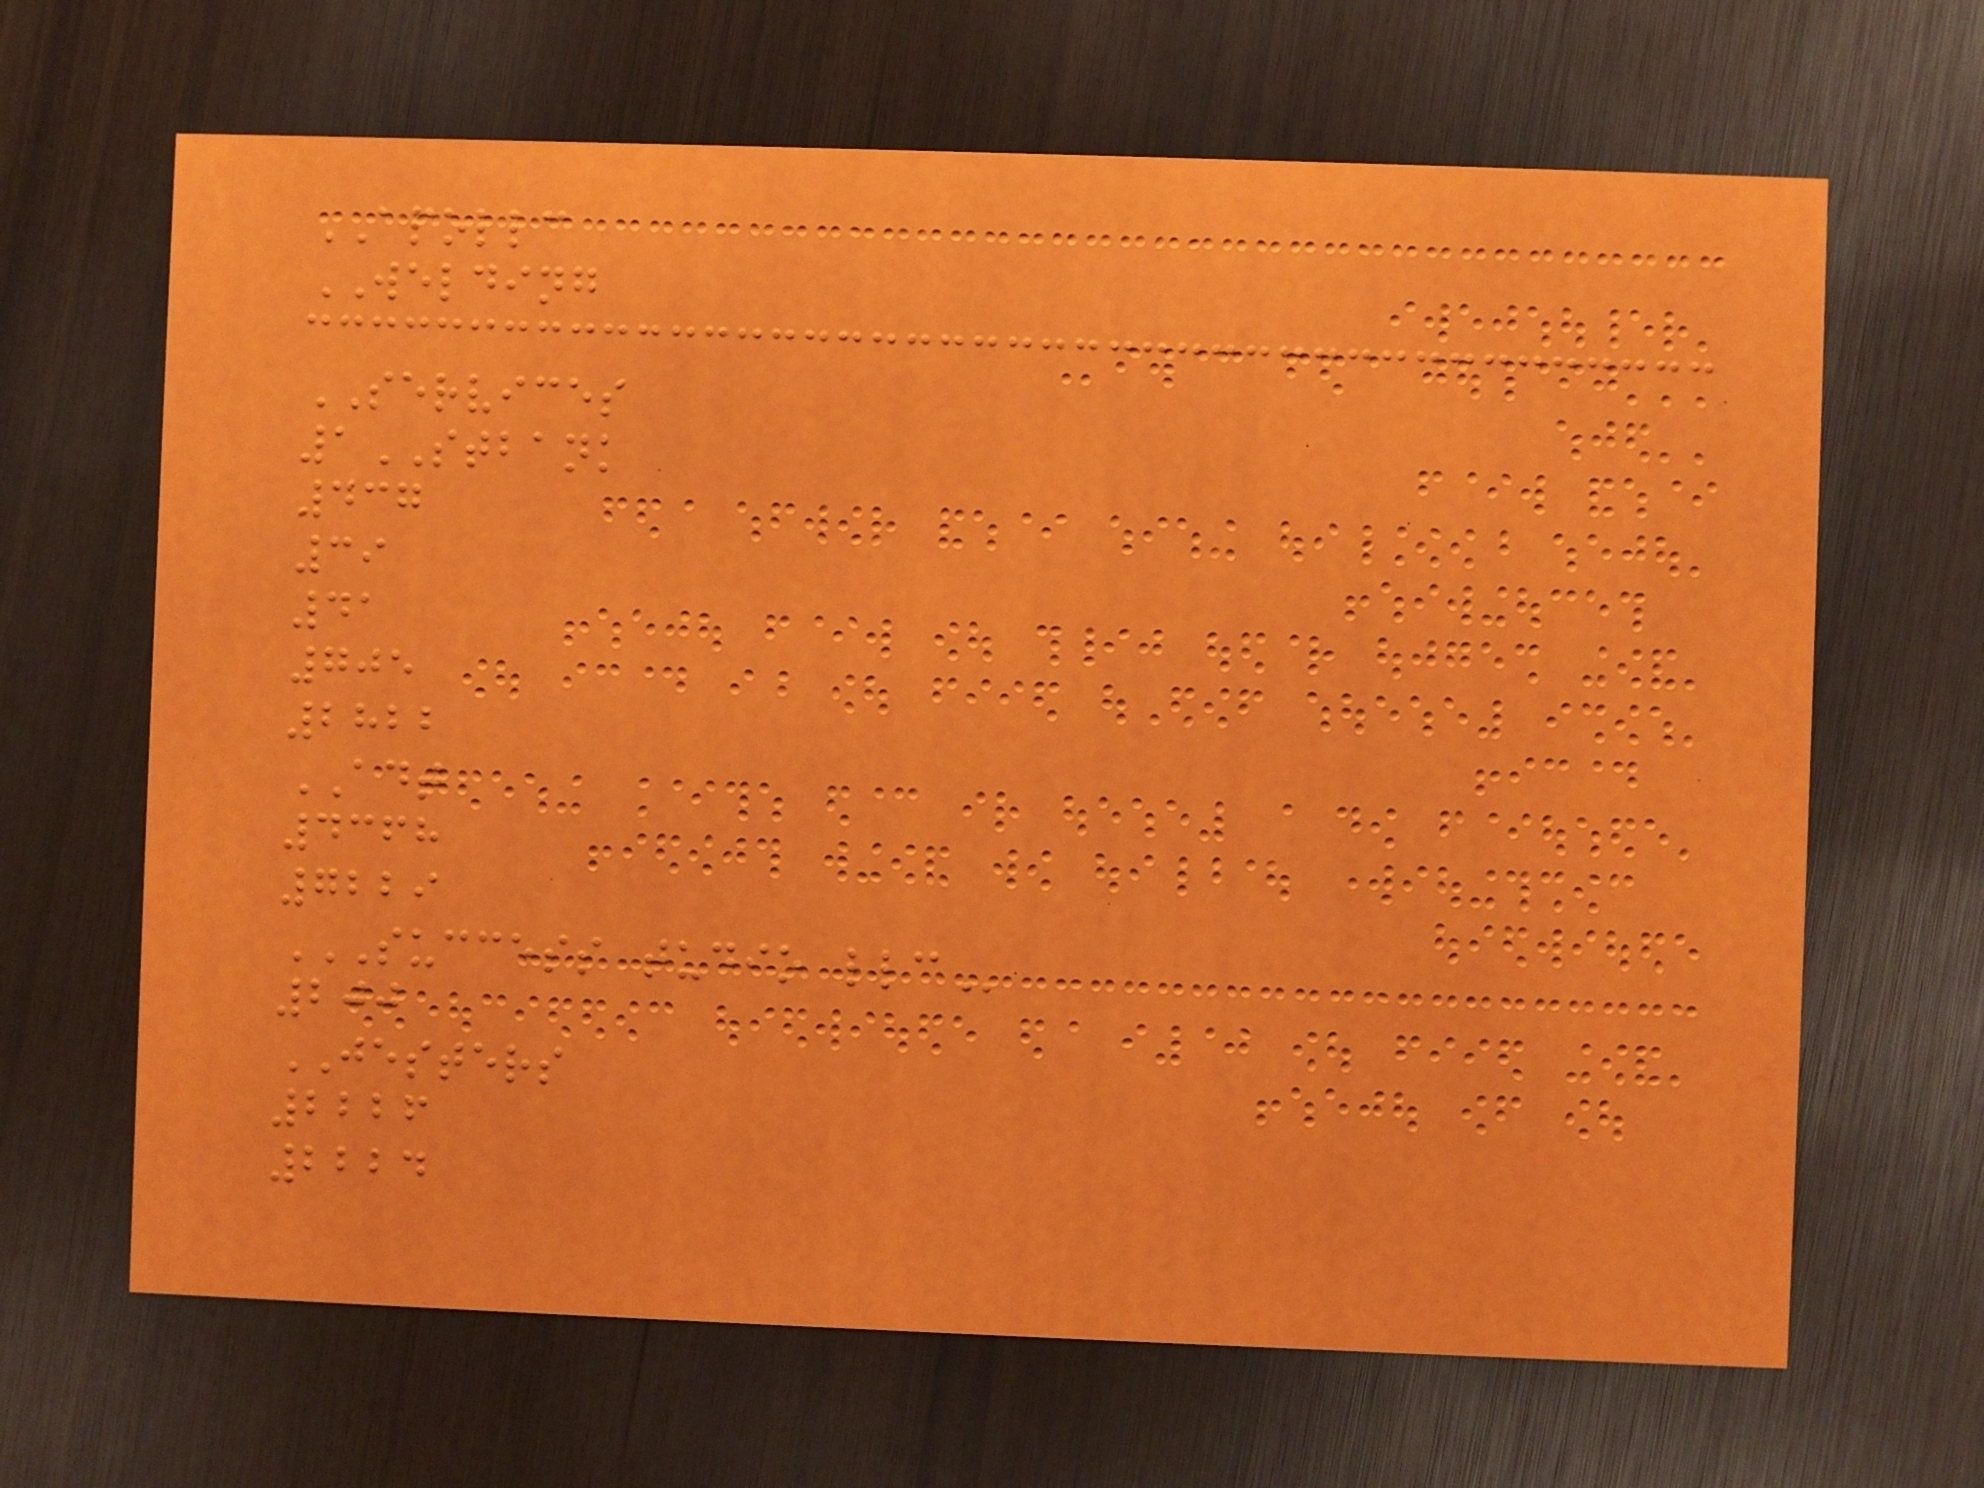APOLLC
WELDING
SERVICES
1STBANK
437
39
41
705
2822
ADT
4368
7229
SUCCESS TUDIO LLC
200
JESTERS
2226
2224
